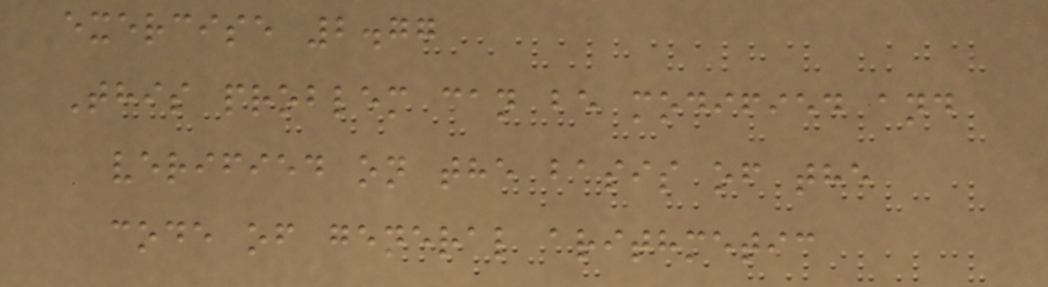exercise 2.77
This problem can be modified and
verified on the basis of the
code of general arithmetic
